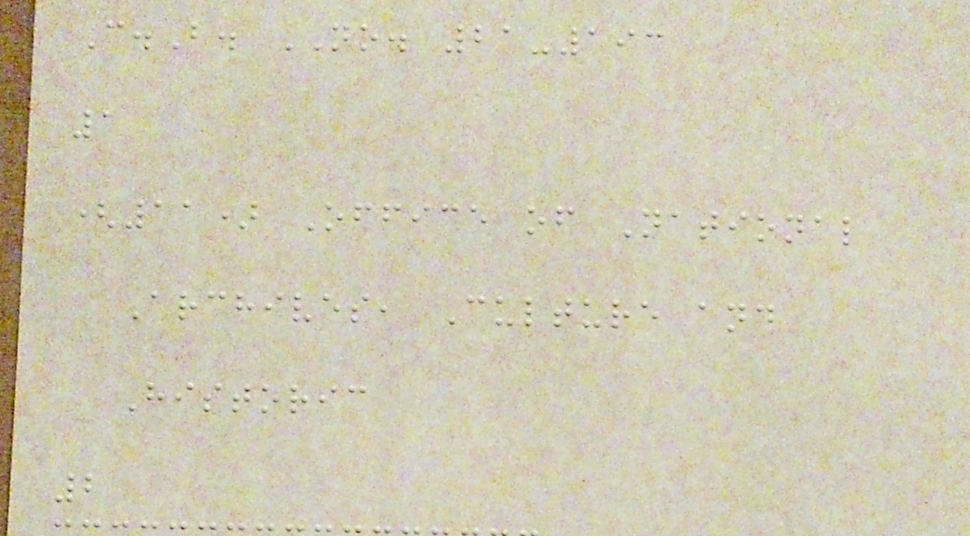C.B. NO. 21-193
1
(11) Office of National
Archives, Culture and
Historic
2
